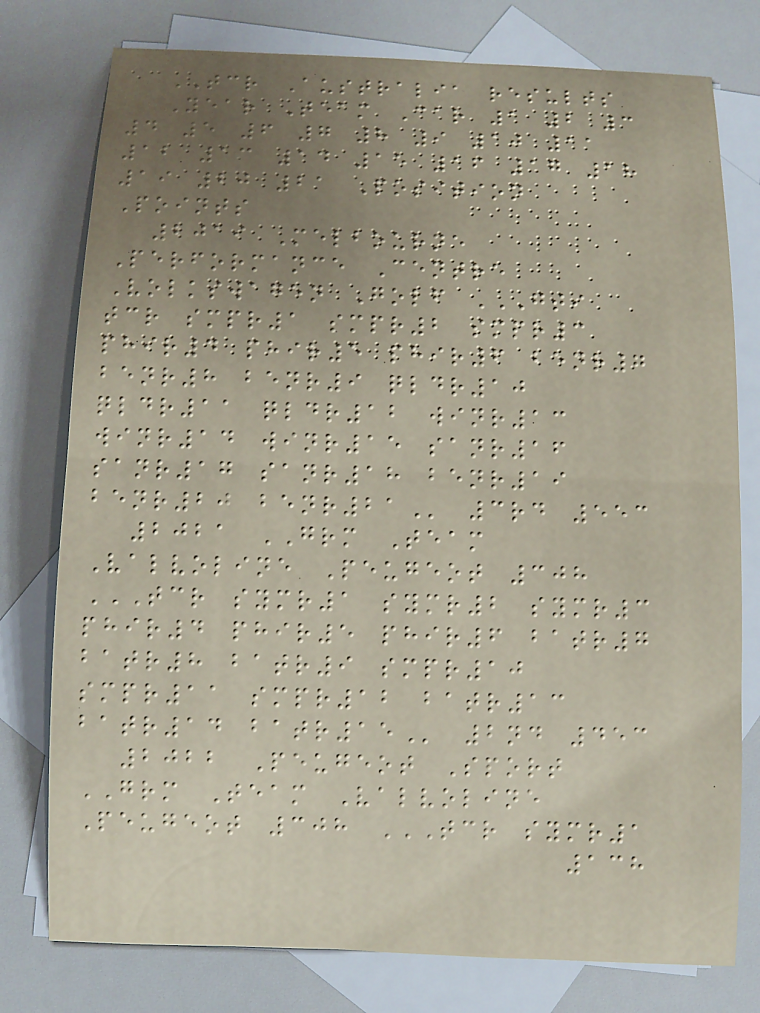TCR Australia results
Year Team Car 1 2 3
4 5 6 7 8 9 10 11
12 13 14 15 16 17 18
19 20 21 Position
Points
2019 Melbourne
Performance Centre
Volkswagen Golf GTI
TCR SMPR1 SMPR2 SMPR3
PHIR4 PHIR5 PHIR6 BENR7
BENR8 BENR9 QLDR10
QLDR11 QLDR12 WINR13
WINR14 WINR15 SANR16
SANR17 SANR18 BENR19
BENR20 BENR21 3rd 553
2021 GRM Team
Valvoline Peugeot 308
TCR SYMR1 SYMR2 SYMR3
PHIR4 PHIR5 PHIR6 BATR7
BATR8 BATR9 SMPR10
SMPR11 SMPR12 BATR13
BATR14 BATR15 2nd 453
2022 Peugeot Sport
GRM Team Valvoline
Peugeot 308 TCR SYMR1
138
